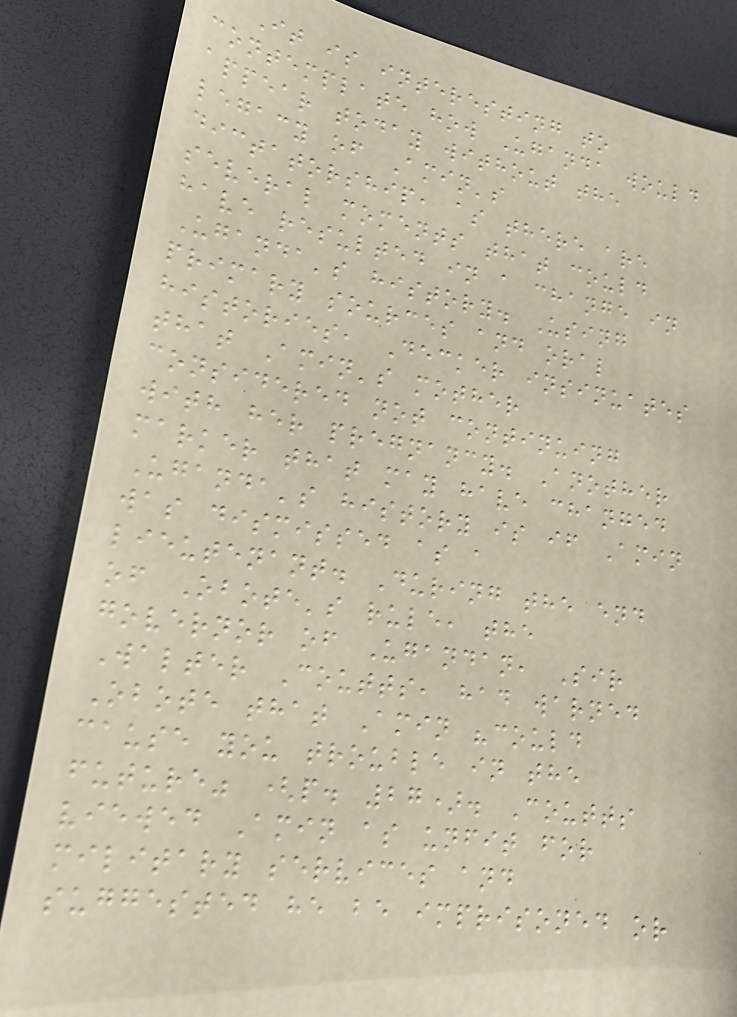It is interesting to
contemplate how Uganda would
appear today without the
legacy of Amin's
dictatorship, as there are
several moments that could
have resulted in a change in
Uganda's history. Using
primary sources and oral
histories, Decker insinuates
that Amin's mother
considered not continuing
with her pregnancy. Another
marker that may have changed
Uganda's history is if Amin
was dismissed as a
lieutenant. During the end
of Obote's rule, the
governor of Ugandan, Sir
Walter Coutts, had warned
Obote that Amin "could
cause you trouble in the
future" (p. 27). Coutts
viewed Amin as unfit for
military services and
suggested he be imprisoned or
